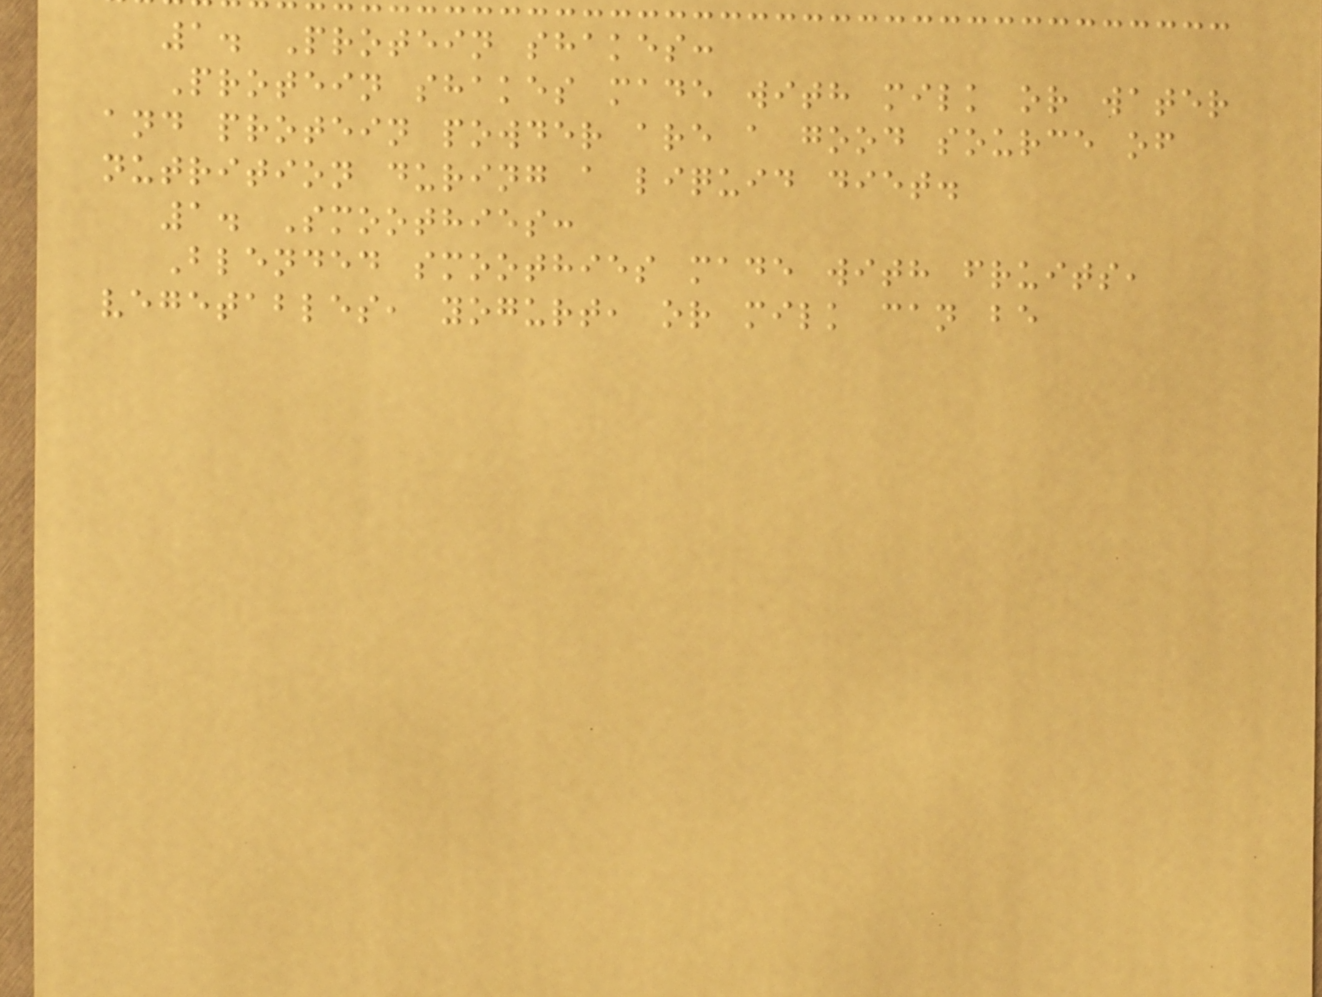1. Protein shakes:
Protein shakes made with milk or water
and protein powder are a good source of
nutrition during a liquid diet.
1. Smoothies:
Blended smoothies made with fruits,
vegetables, yogurt, or milk can be
